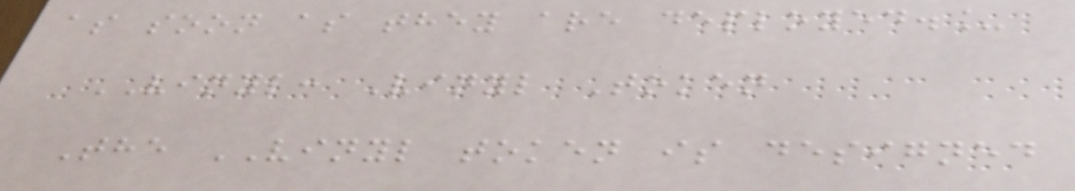as soon as they are deployed._
VINYL: Vinyl Token
The VINYL token is designed
